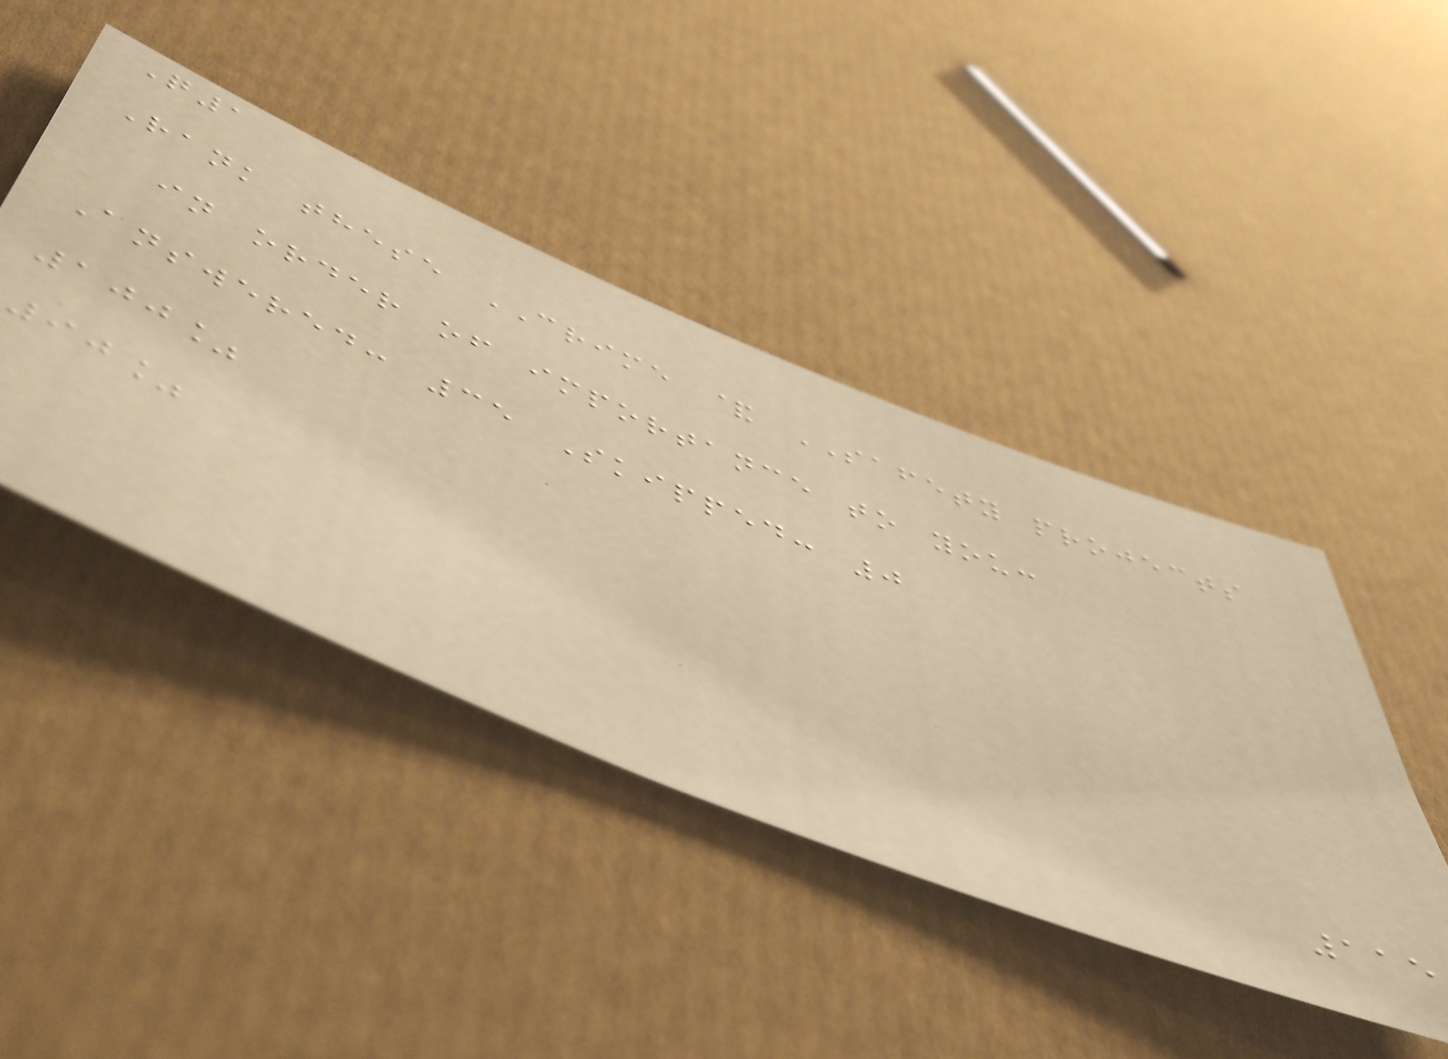Q1
Rank these CRIME & SAFETY projects
in order of importance to you:
Answered: 35 Skipped: 0
100%
90%
115
